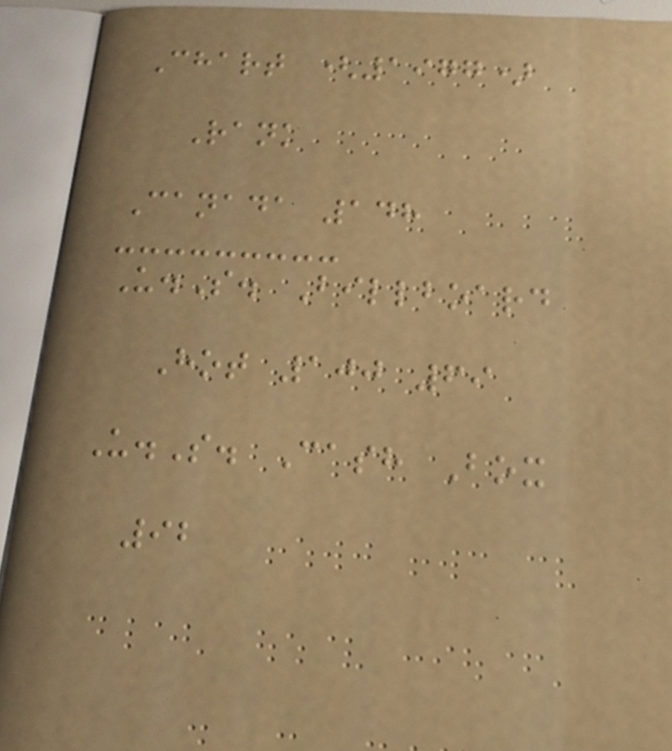Chart (1977)
Rank
Canada 148
U.S. Billboard
Hot 100 69
U.S. Cash Box
92
